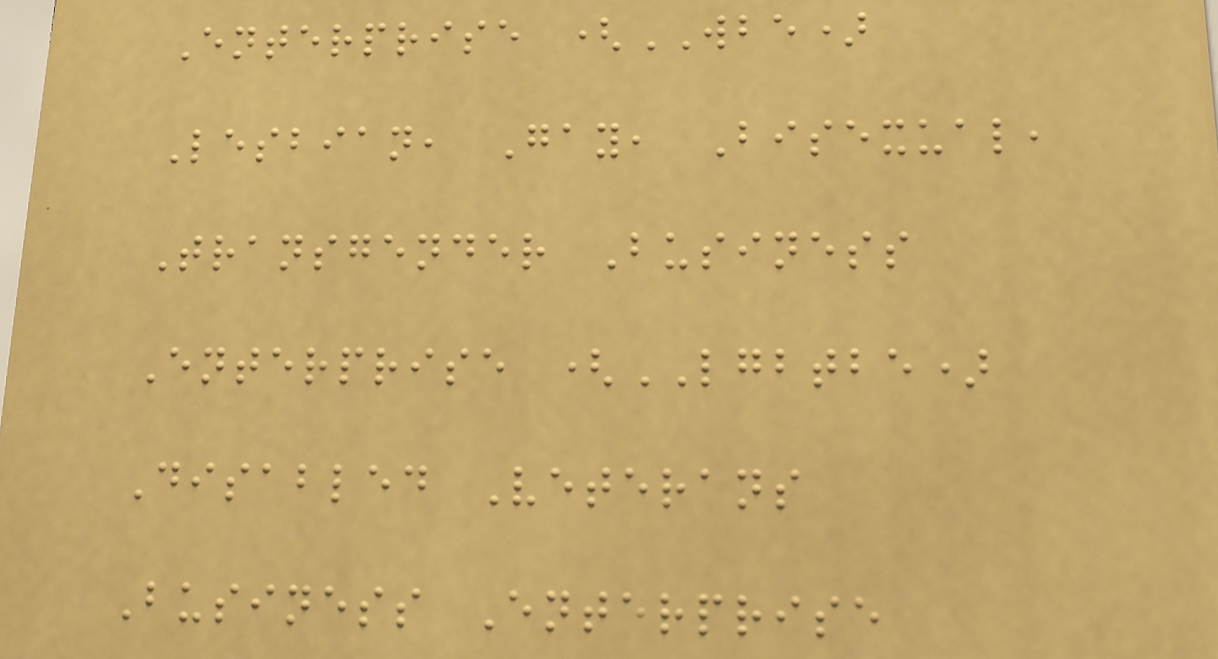Enterprise (WBE)
Lesbian, Gay, Bisexual,
Transgender Business
Enterprise (LGBTBE)
Disabled Veterans
Business Enterprise
